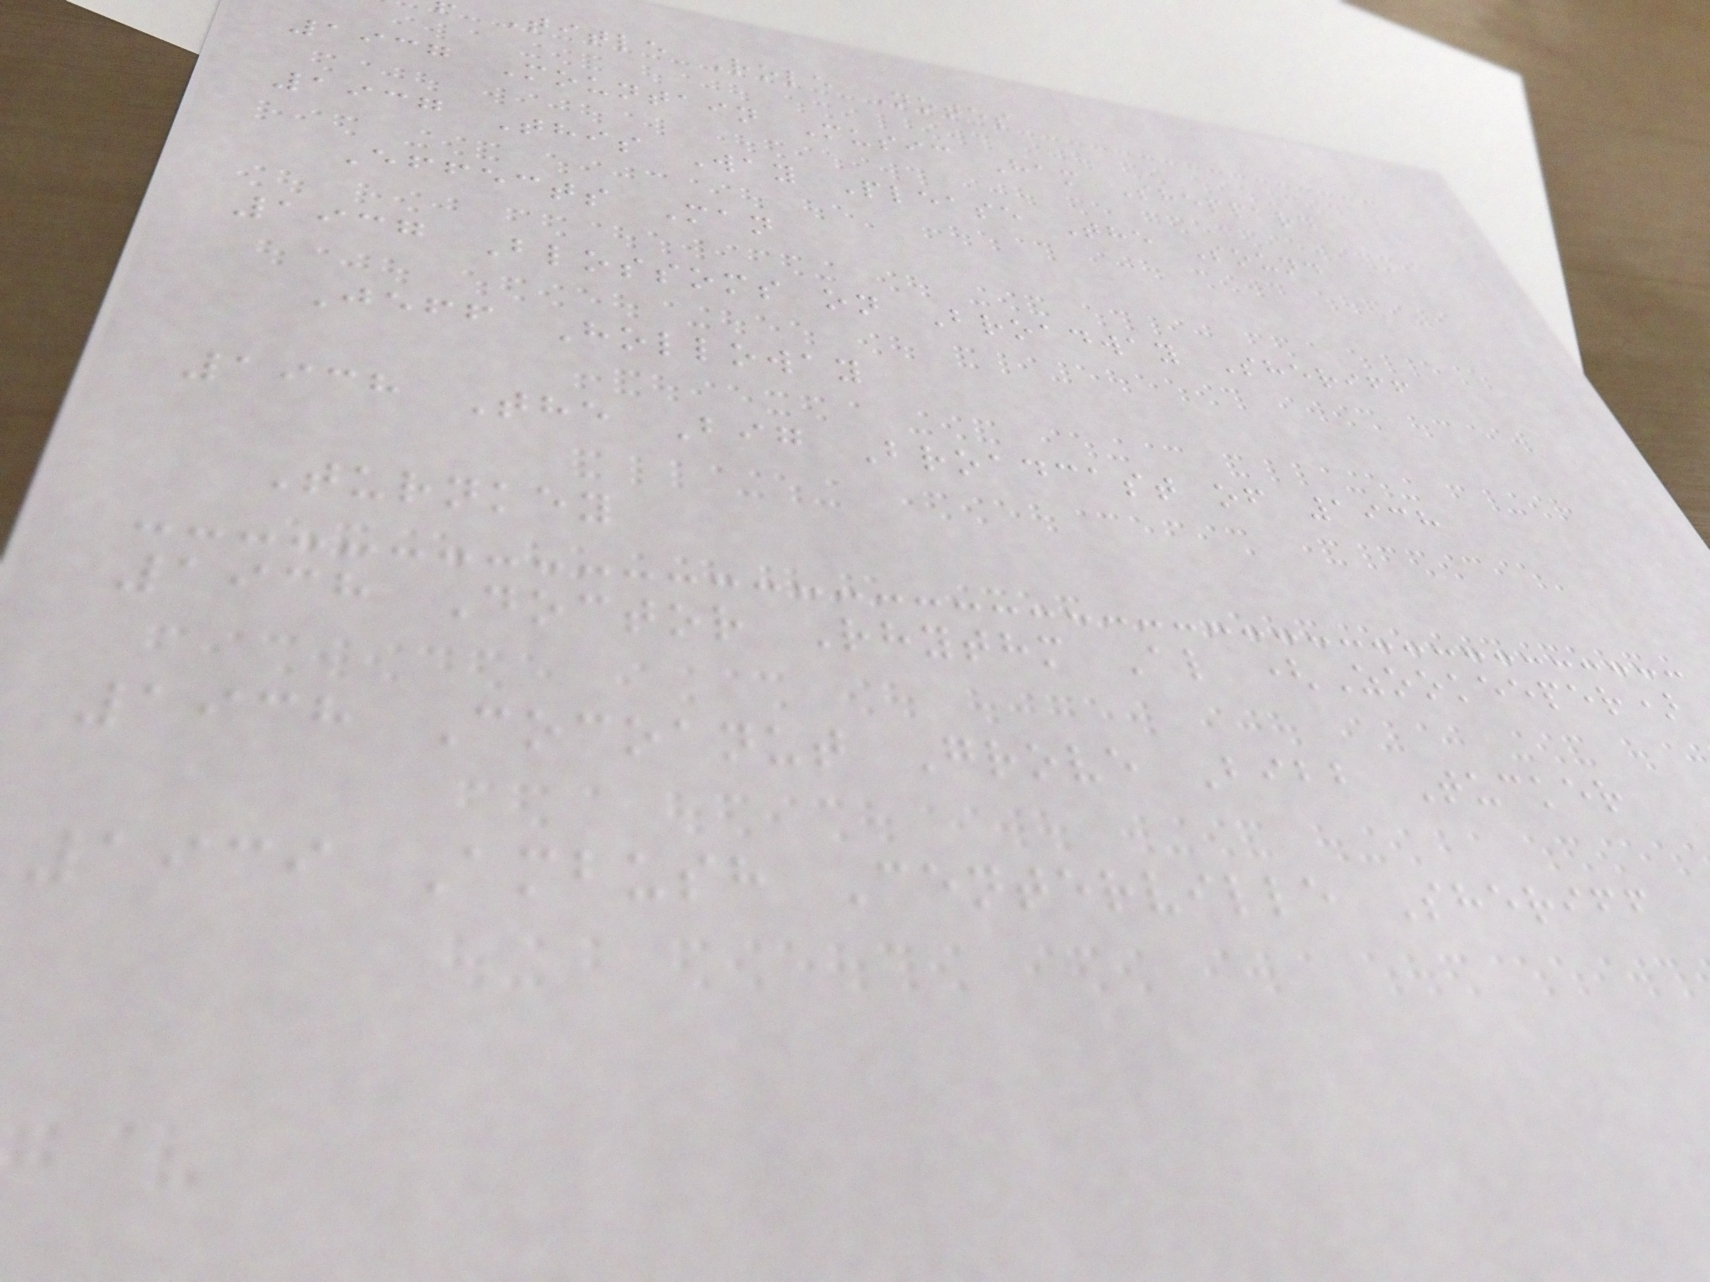Title Role Notes
1937 Mountain Music Ham Sheppard
1937 This Way Please The Sound
Effects Man
1937 Blossoms on Broadway Sheriff
Jeff Holloway
1938 The Big Broadcast of 1938
Turnkey
1938 Doctor Rhythm Al (Zookeeper)
1938 Cocoanut Grove Bibb Tucker
1939 Ambush Centerville Sheriff
